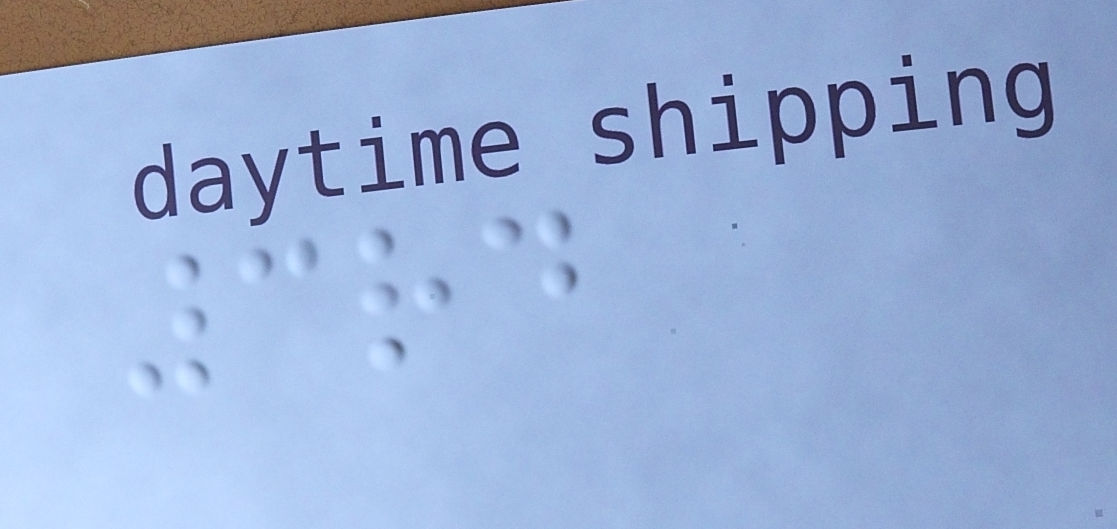3rd
